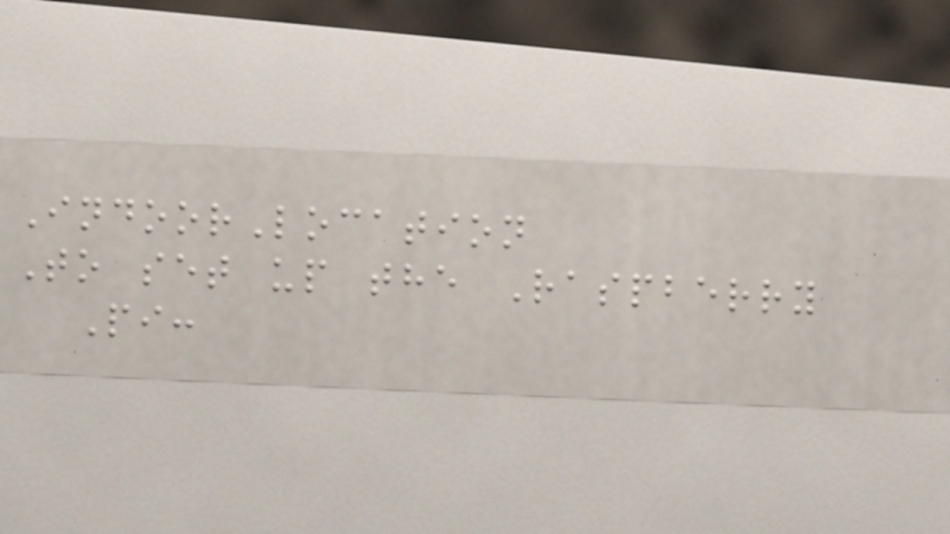IndoorLocation
To set up the Raspberry
Pi:
